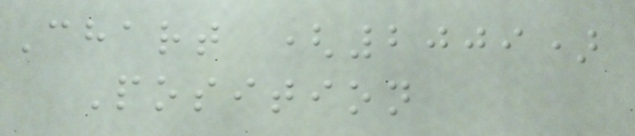Chart (2009)
Position
